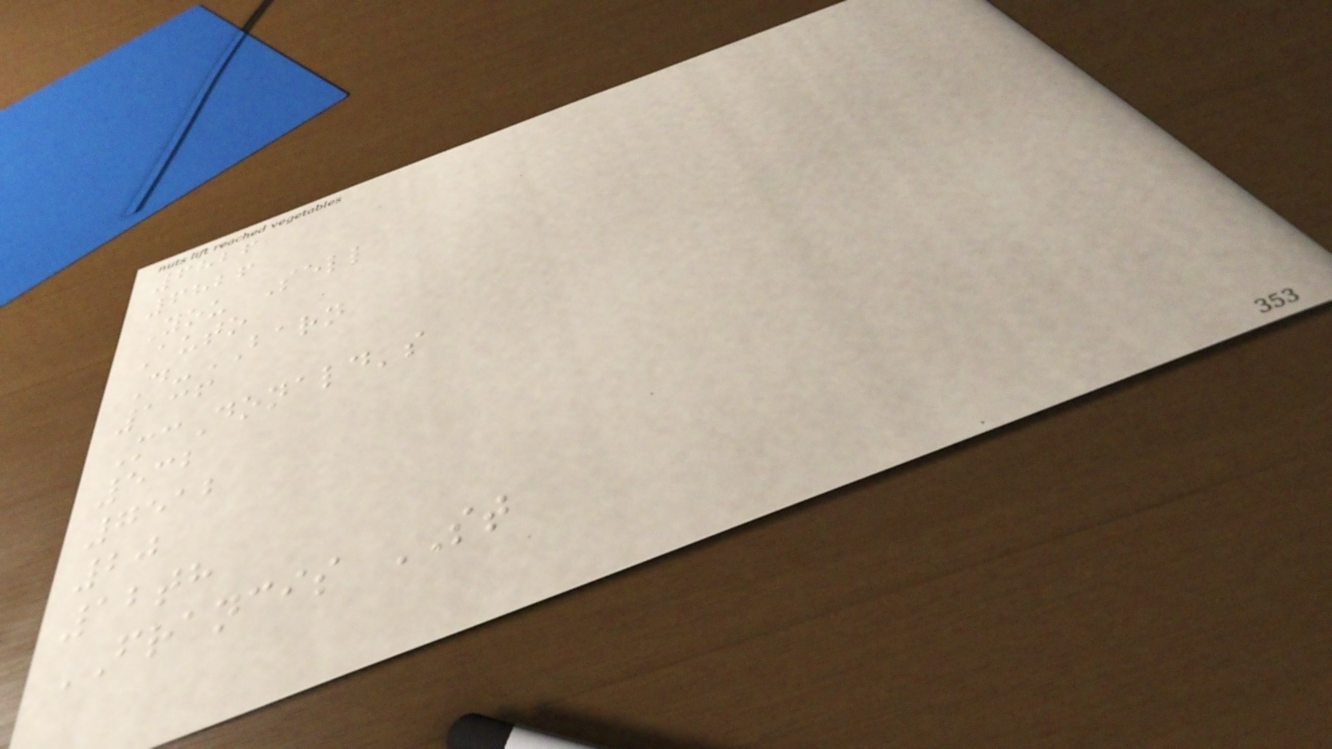6826
6826
You Sell
Auto
D-BARN
136
McDonald's
532
7512
20
12th
FRANCIS ST
